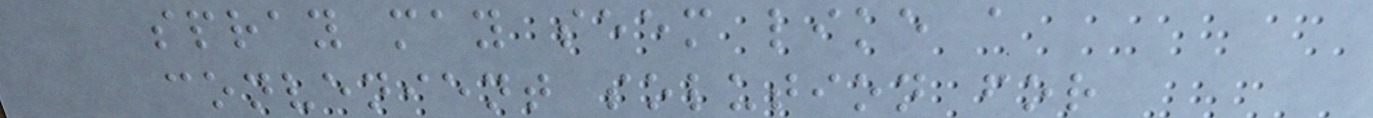spray may seem like a
convenient solution for
